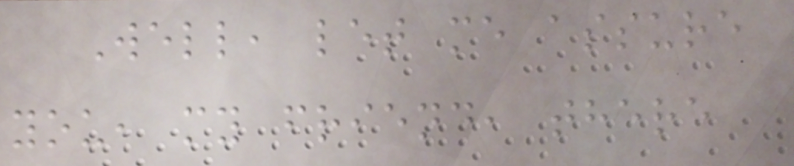Well, let me assure
you, my friend, there
